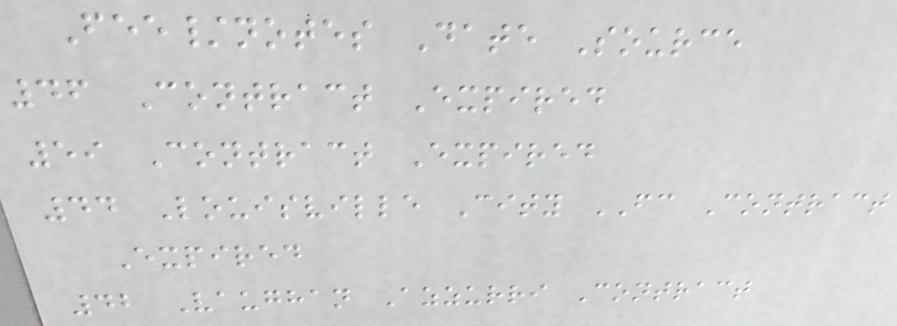Fee/notes Date Source
46 Contract Expired
59 Contract Expired
44 Louisville City FC Contract
Expired
42 Vaughan Azzurri Contract
